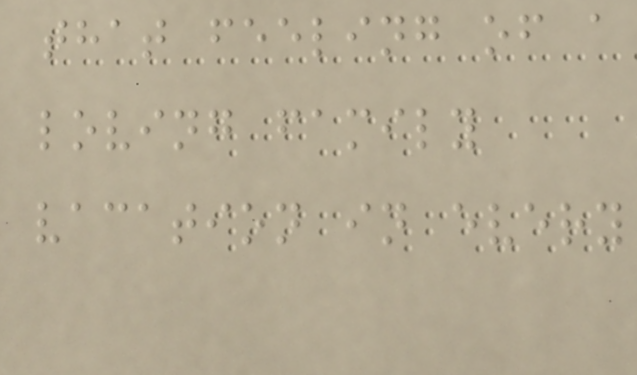that feeling of a
loving family
vacation in every
